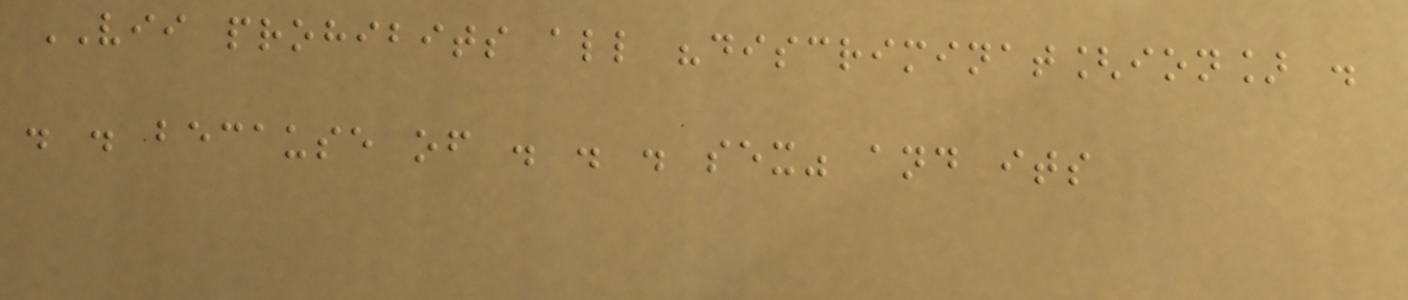VII prohibits all "discriminat[ion] .
. . because of . . . sex" and its
